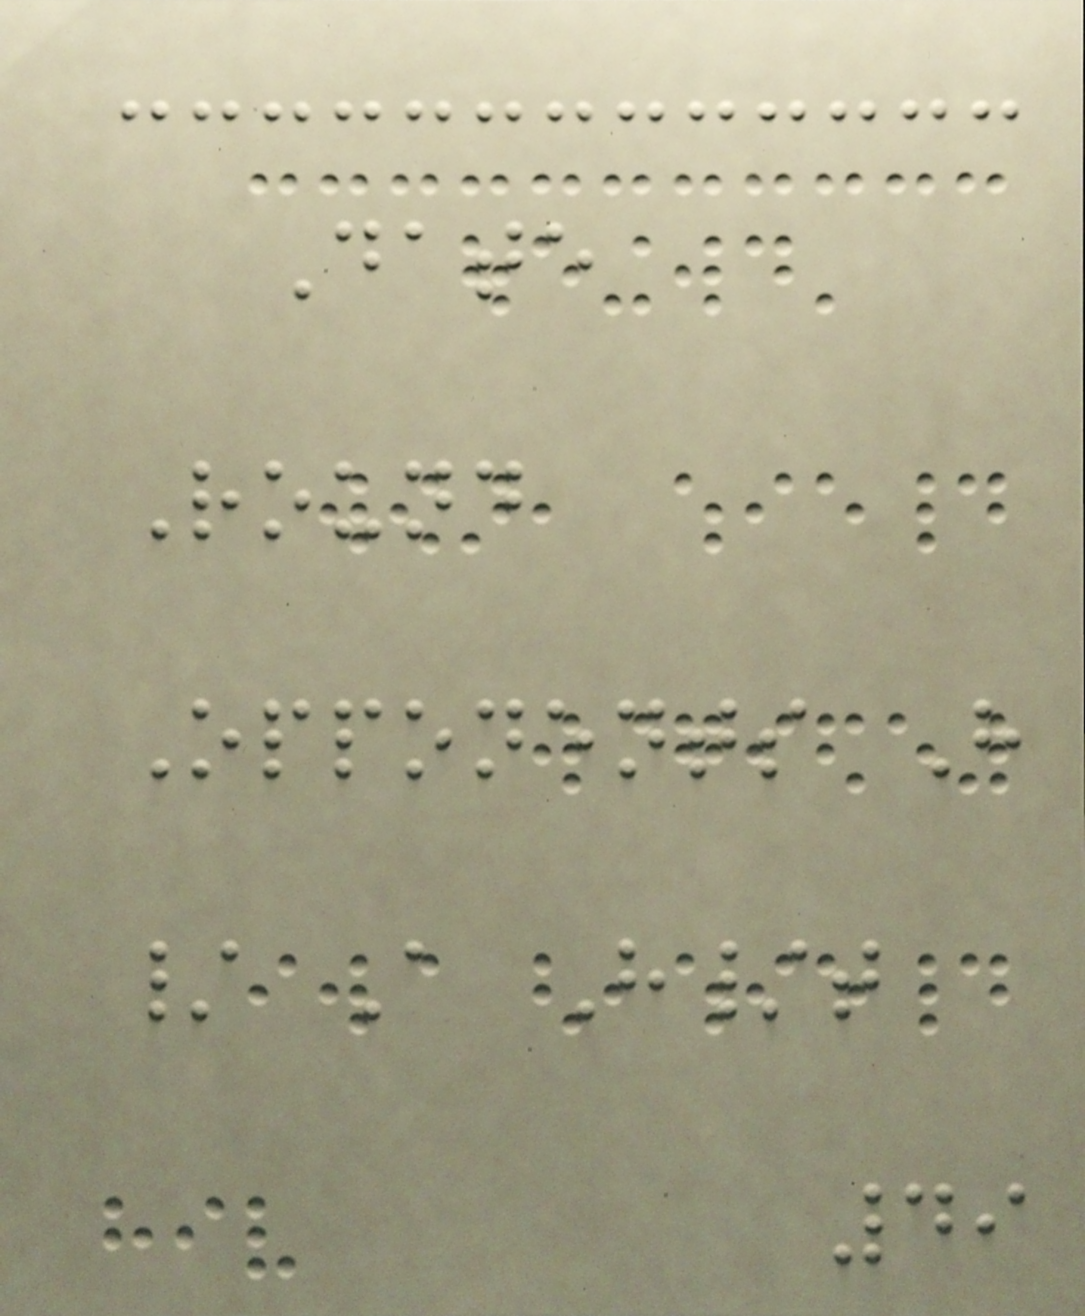Date
Round
Opponents H
/ A H/t
49
